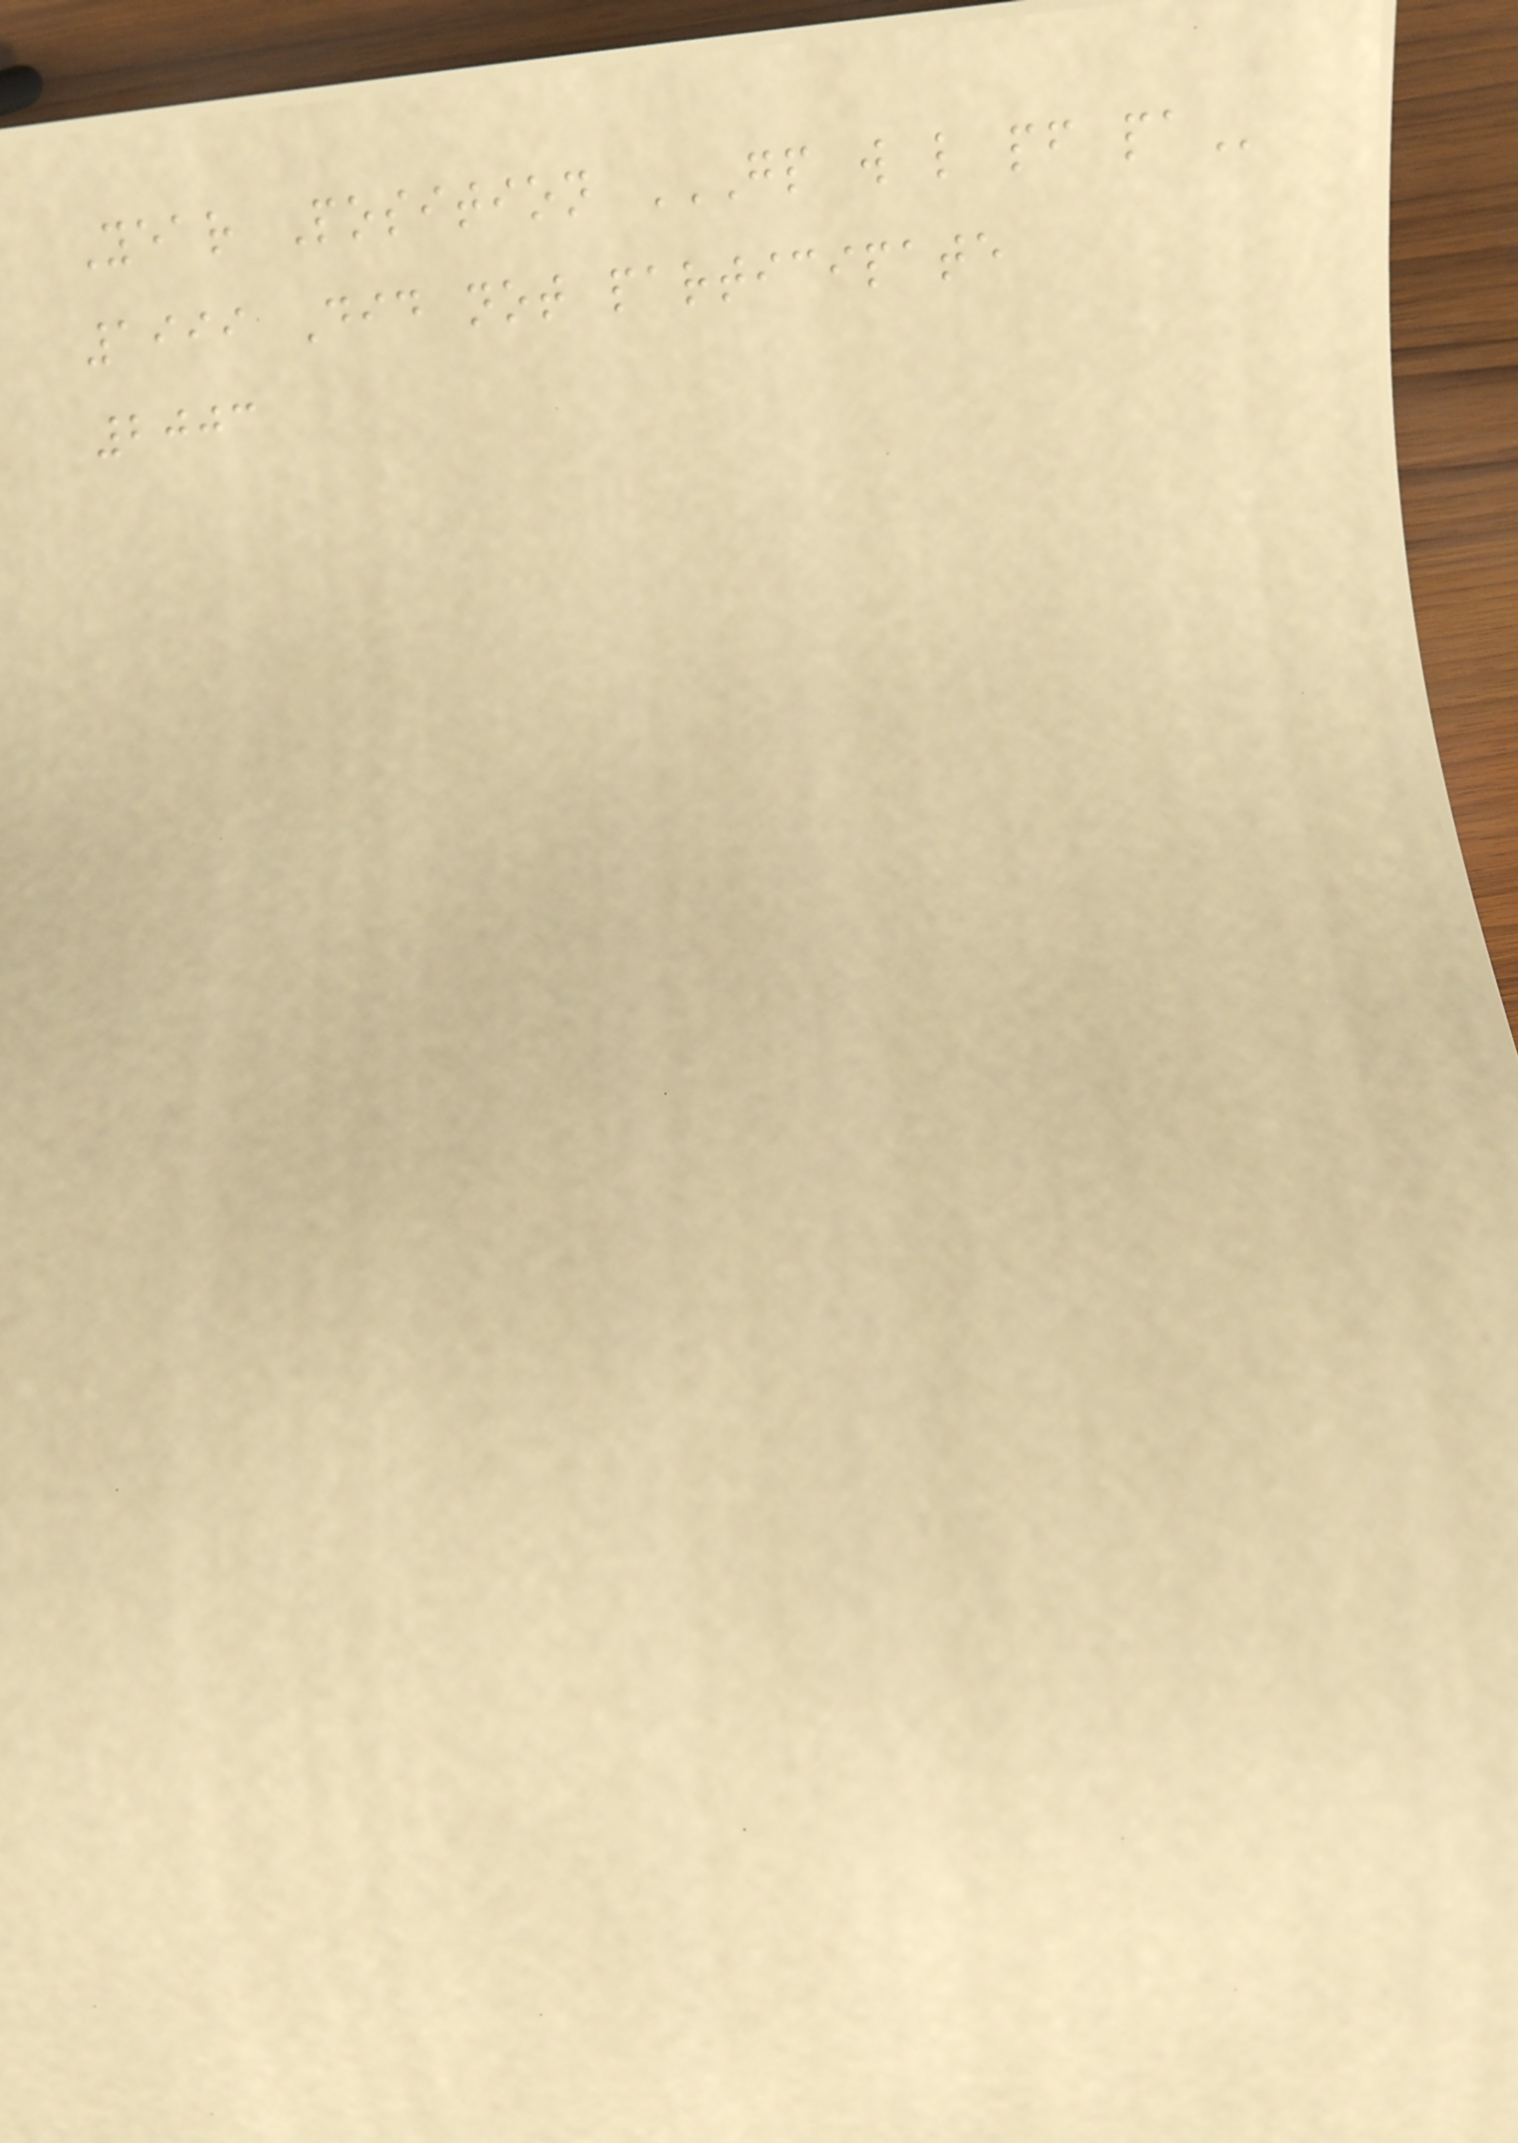Year Position GP W L PF PA
1999 Did not participate
2003
